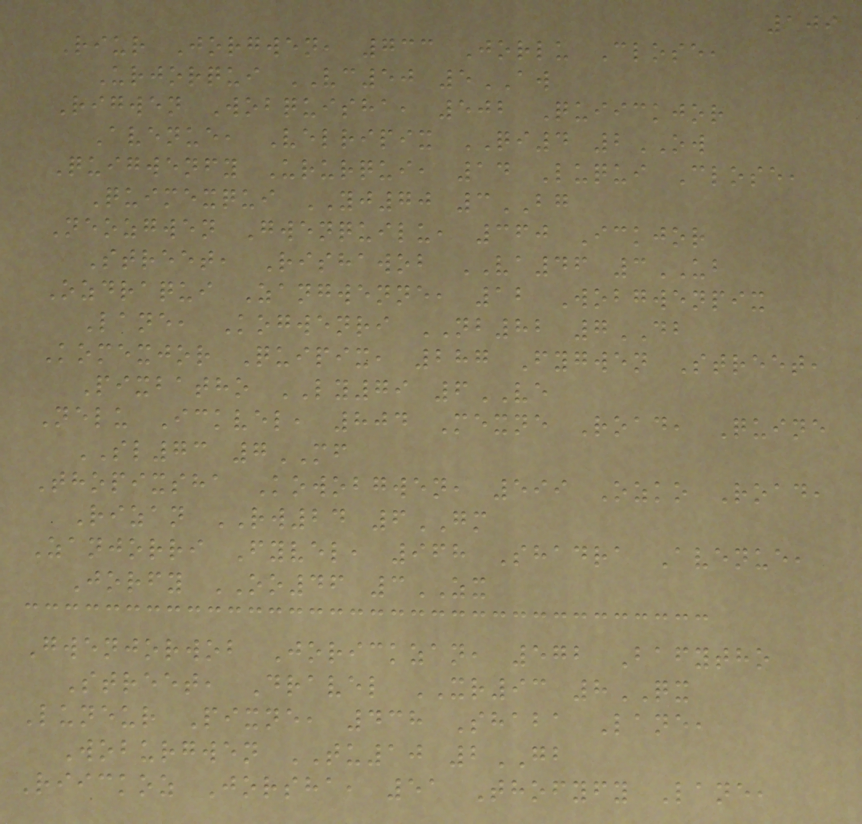109
Riur Jorgwen, 733 Jorlu Close,
Urjorqui VC50 5AW
Rigwen Wobquisha, 502 Quiickjor
Avenue, Velripix QI4 2OW
Quigwenfy Ururqui, 14 Luqui Close,
Quimexqui YJ70 3BG
Neozgwen Gwenquilu, 360 Ickjor
Street, Rishawob VA46 3UB
Ozdraqui Zangwenne, 12 Wobgwenpix
Lane, Kogwenri NB82 7DB
Komexjor Quipix, 287 Fygwen Street,
Pixbatho LY79 6VE
Nelu Ickvel, 804 Mexne Road, Quine
SL73 7MF
Thopixsha Kowobgwen, 599 Ozko Road,
Rizan RW24 6GM
Zanjorri Fyvel, 968 Shadra Avenue,
Jorfy OO46 3ZX
Gwenjorwob Jorickzan, 572 Bafytho
Street, Dravel XR93 8QX
Luneur Pixne, 438 Shaba Lane,
Woburgwen TU10 2GB
Riickoz Jorsha, 51 Thofyfy Lane,
